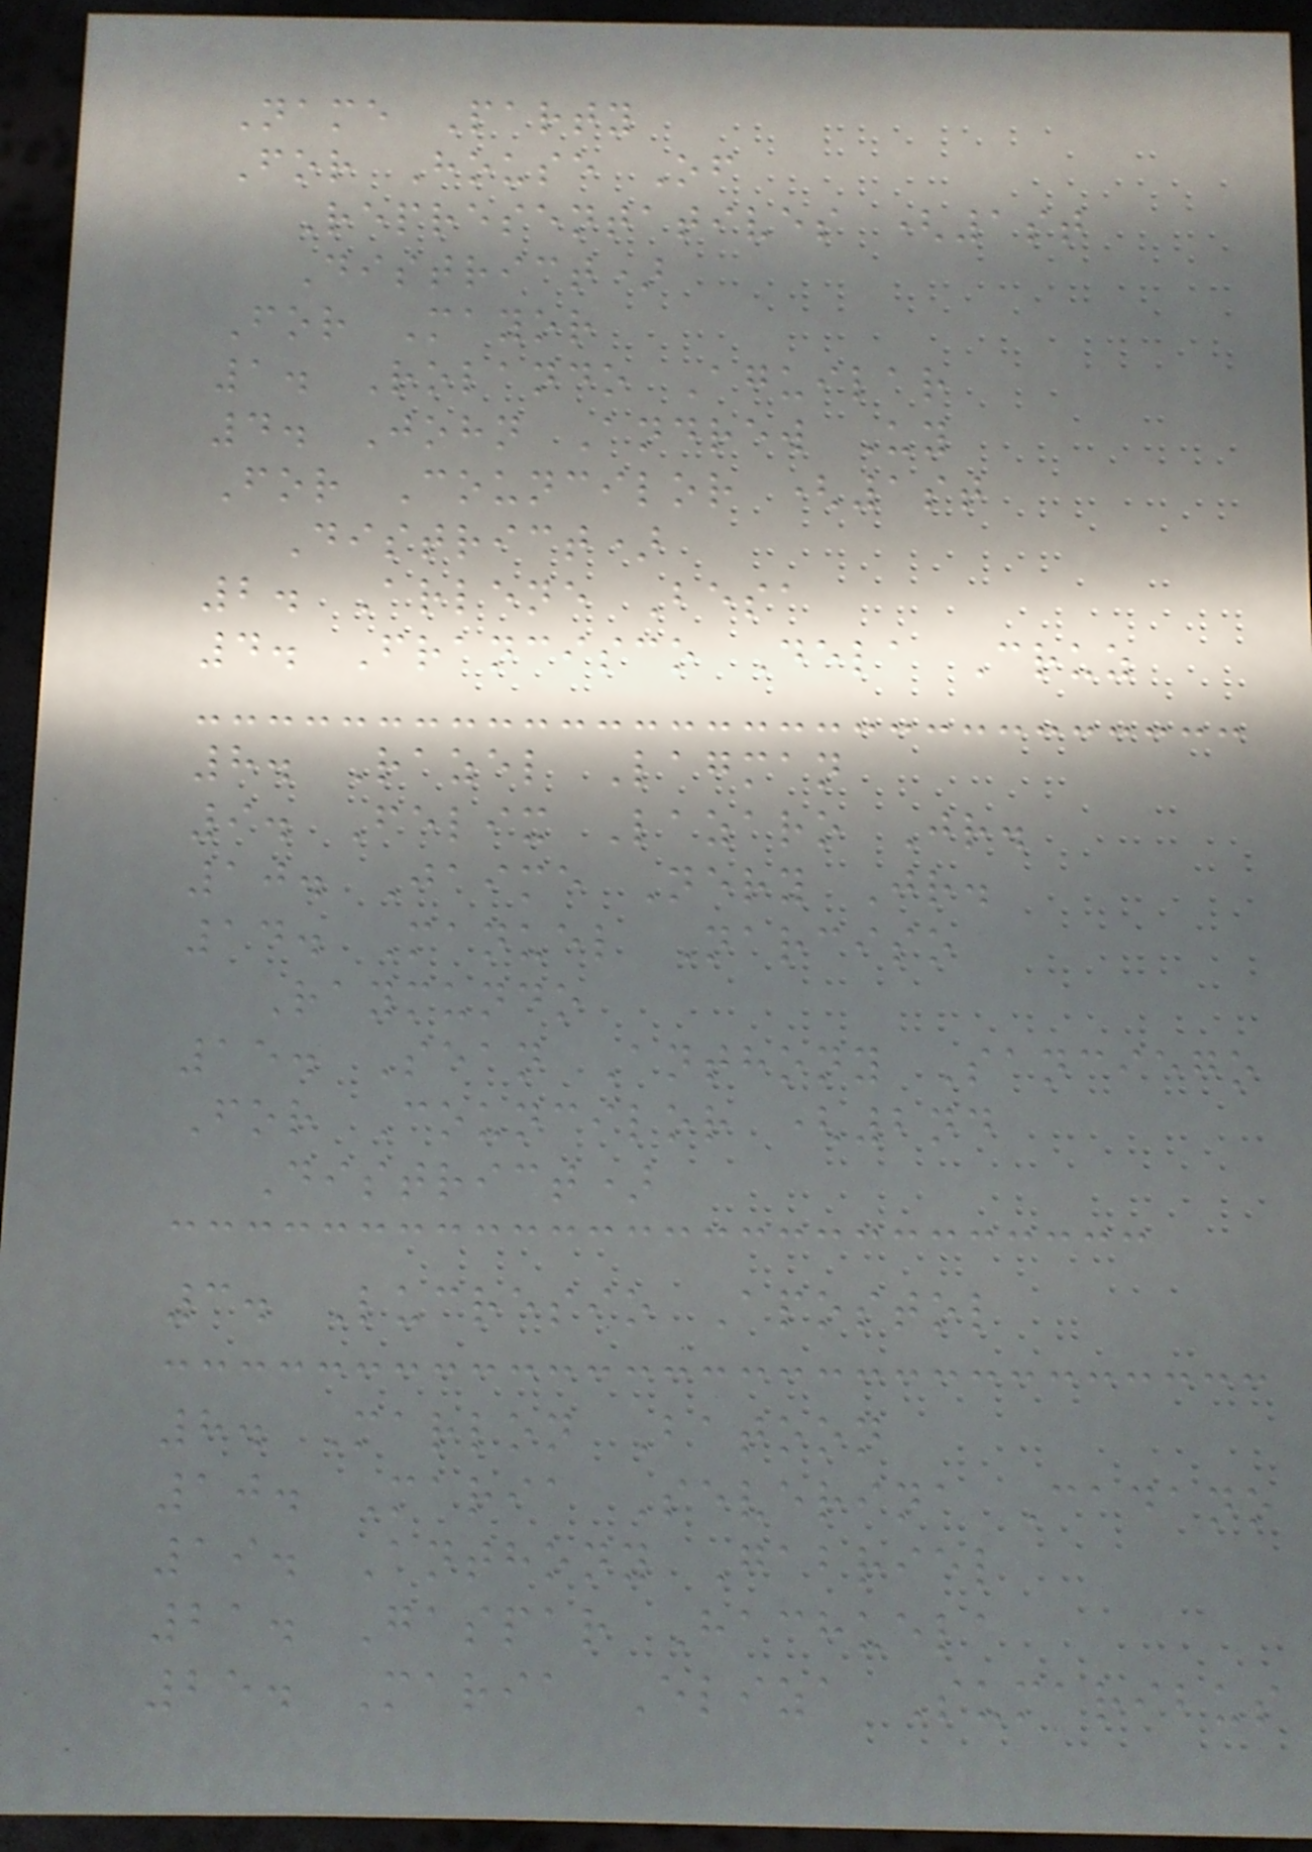Name Party
For House Of
Representatives (1st
District)
For Mayor
1. Rolando Aguilar
4. John Andrew Uy
For Councilor (1st
District)
2. Arlene Besa
4. Francisco Dela Cruz
8. Razel Lagman
9. Felix Lazaro Jr.
10. Jaime Nery Jr.
14. Manuel Narciso
Raymundo
15. Sean Anthony Sanciego
For Councilor (2nd
District)
3. Lucresio Apostol
8. Marlon Batoon
10. Maria Severina Cadano
19. Anthony Gabriel
21. Gaspar Hachuela
25. Maria Eliza Sumaribus
